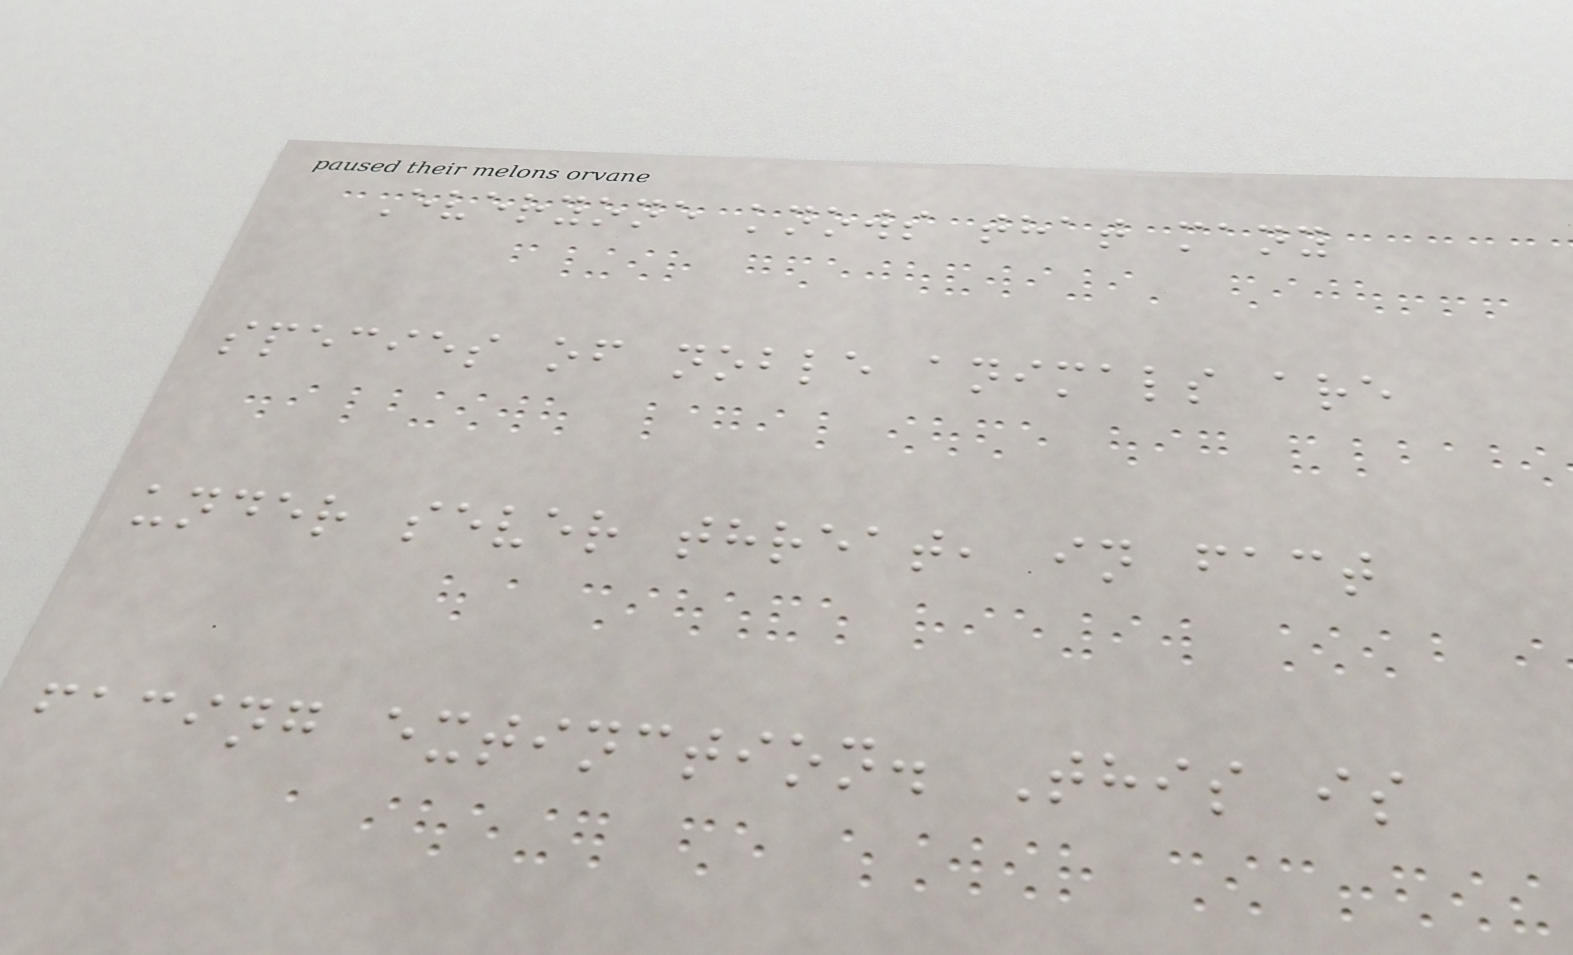Everyone knows that many
species of noble animals are
under sever threat, in fact
facing extinction. This is
